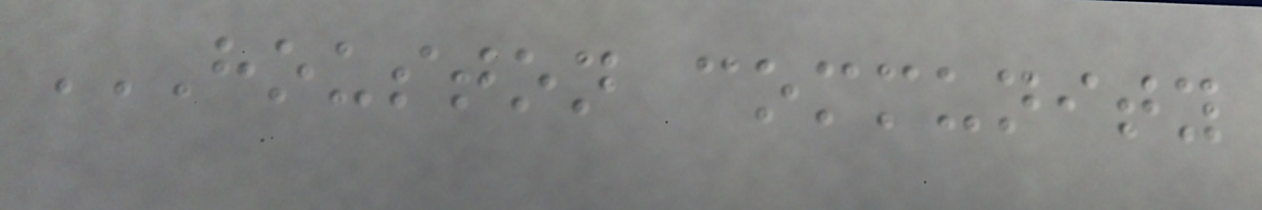HOUSTON COMMUNITY
